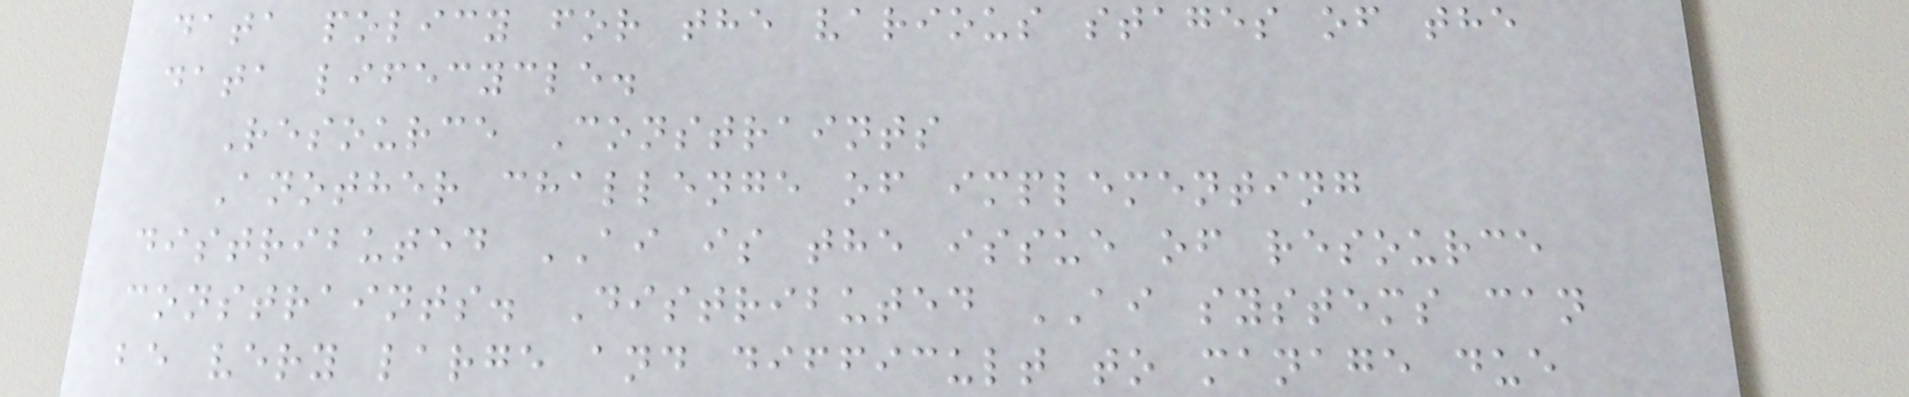data policy for the various stages of the
data lifecycle.
Resource Constraints
Another challenge of implementing
distributed AI is the issue of resource
constraints. Distributed AI systems can
be very large and difficult to manage due
